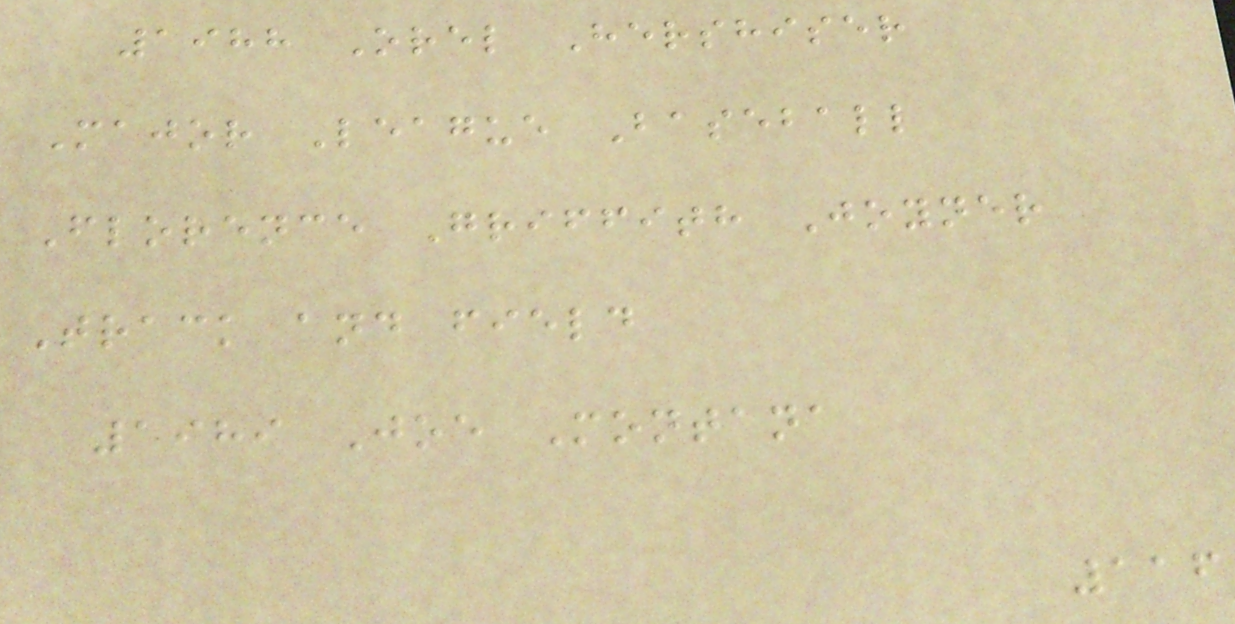1988 Orel Hershiser
Major League Baseball
Florence Griffith Joyner
Track and field
1989 Joe Montana
116
